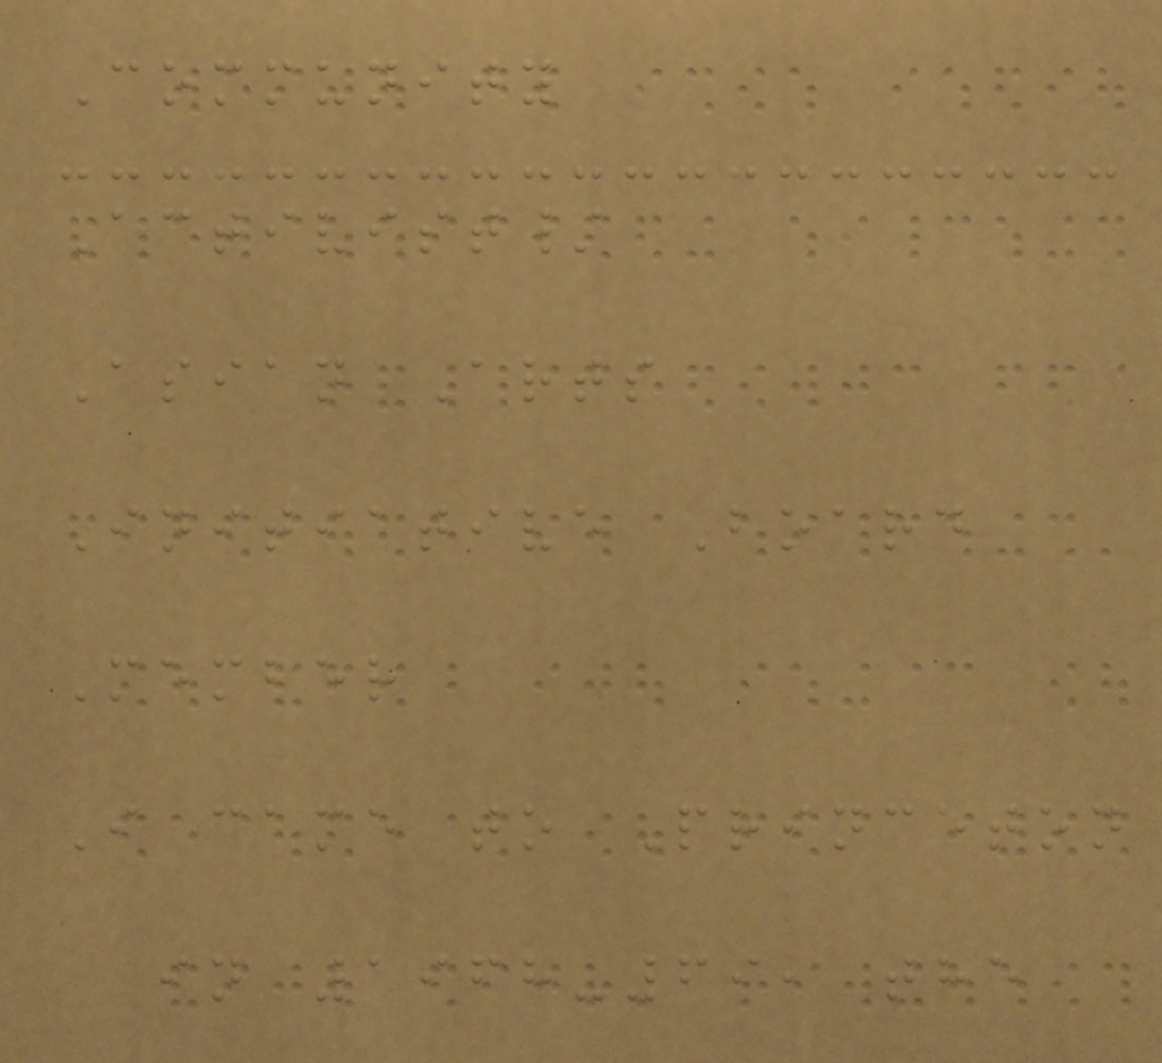Community
Activist/
Asian Arts
Initiative Board
Member
I came to Princeton
in 1968-69, the
